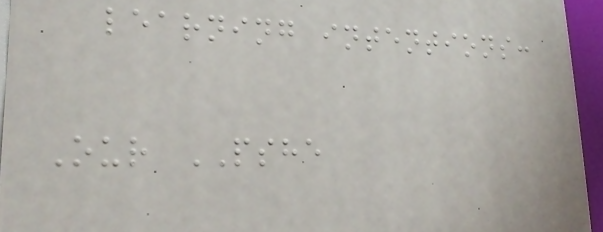learning intentions:
Our PSHE
